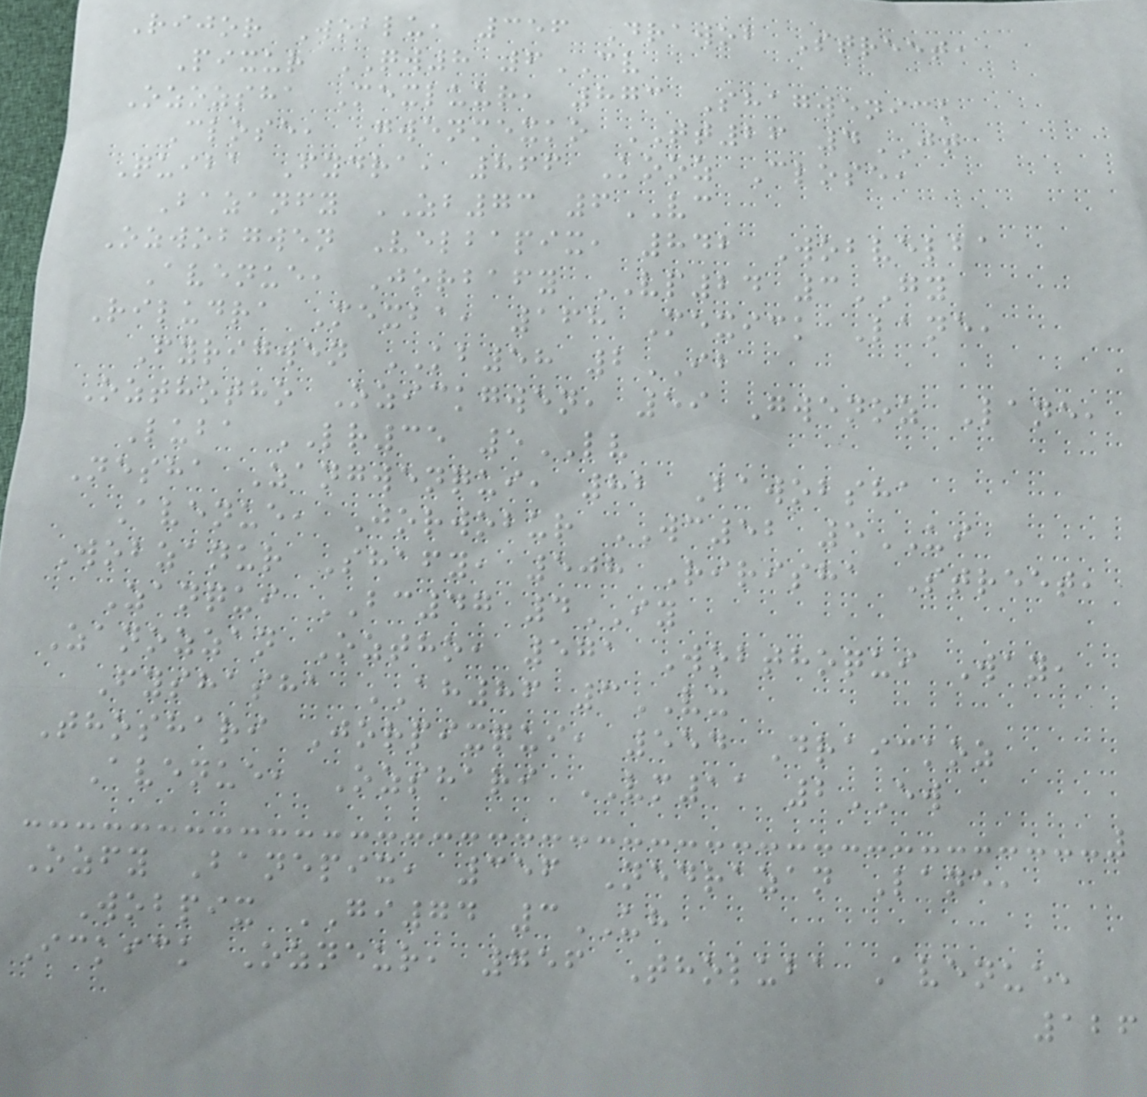Rijor Woblu, 356 Drawob Street,
Pixur QW8 6CV
Ozozsha Mexluur, 873 Shagwenick
Close, Gwenmexko TT26 4JT
Quiba Fydra, 866 Kooz Close,
Bazanfy ZB73 6VC
Ozwobgwen Velbapix, 842 Wobvelba
Avenue, Jorbafy VP24 3GY
Riludra Mexba, 168 Mexick Lane,
Fyrigwen KB58 2IB
Ozthotho Ozickgwen, 59 Gwenoz Lane,
Luba LR35 5LV
Nesha Zangwenqui, 82 Bawobsha
Avenue, Jorwobur WC52 5UI
Wobzanur Shafy, 508 Ririsha Street,
Zanqui BC47 4IY
Zanozzan Oztho, 571 Wobthoqui Way,
Fyshasha AH86 3VX
Thoshari Jorpixqui, 554 Draickoz
Avenue, Ozshari VM11 2EW
Ozfy Banepix, 356 Nedrazan Lane,
Wobpix GI74 3UH
Ickick Ozneur, 756 Tholuba Avenue,
126
